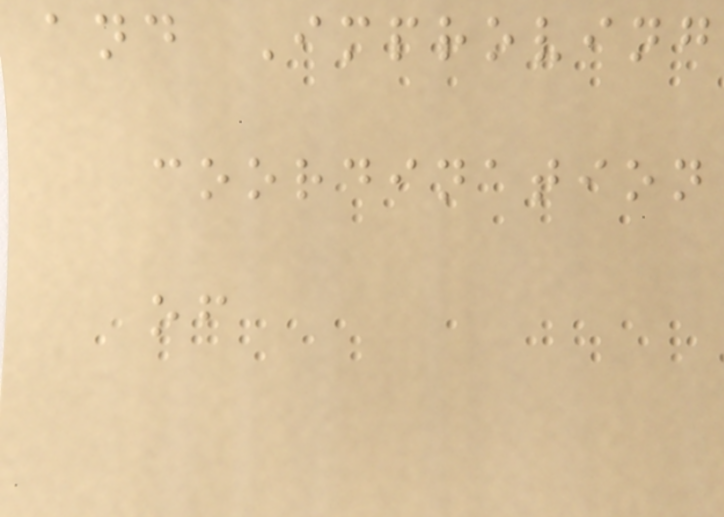and Improving
coordination
of
